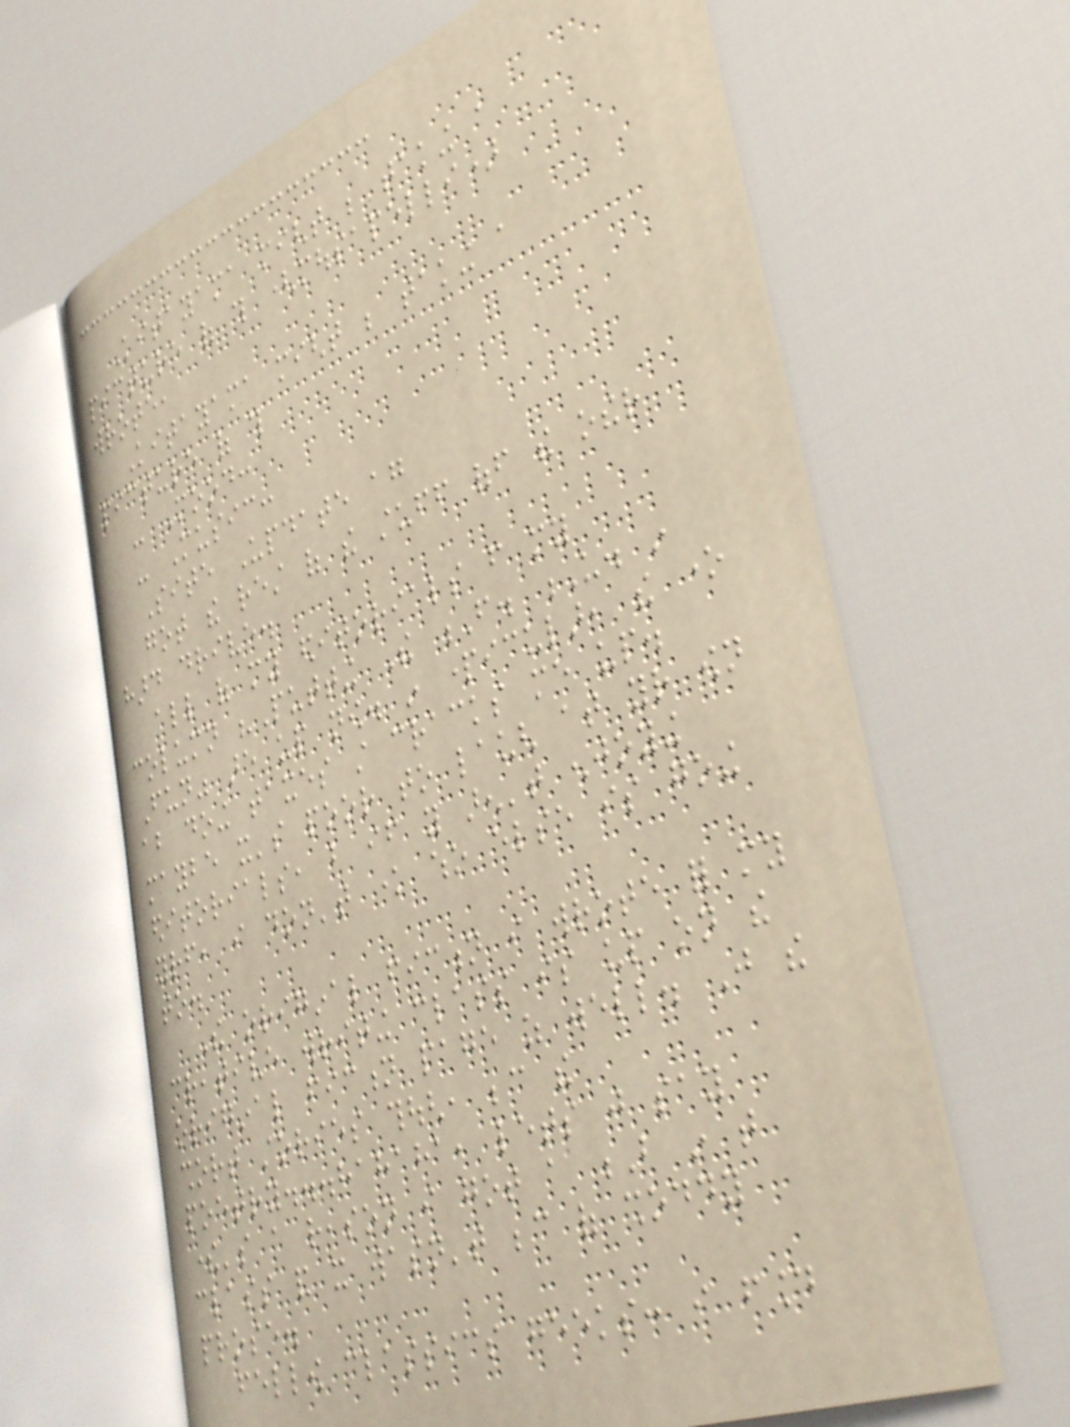Kitayama might be taking a
picture of this (mousapelli)
wrote,
Kitayama might be taking a
picture of this
- Mood:
- Music:
Site Update again
got the rest of the stuff off the other
hard drive.
all of my editorials from my
column "Putting The F. U. in
Fun" are up now. in particular, the one
about doing taxes still cracks me up.
maybe it's poor to laugh at your own
editorials, but if you aren't enjoying
yourself, i don't know who else is going
to.
The original fiction i wrote for my
creative writing class is up on the
original fiction page as well. Just the
short stories though, because the
poetry...hahaha, lets just say
there's a reason i got a B in that
class and it wasn't because of shoddy
prose.
fellow classics geeks: i found
